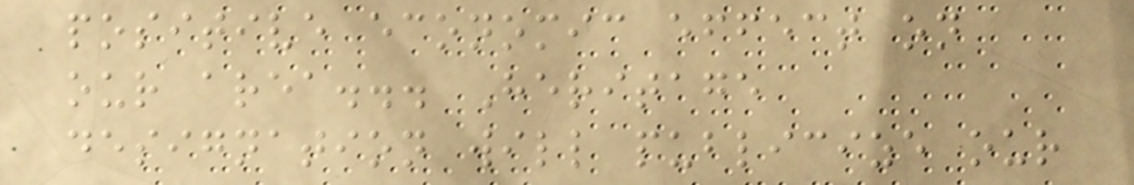positive economic effect on
our area... Heritage
designation will publicize our
